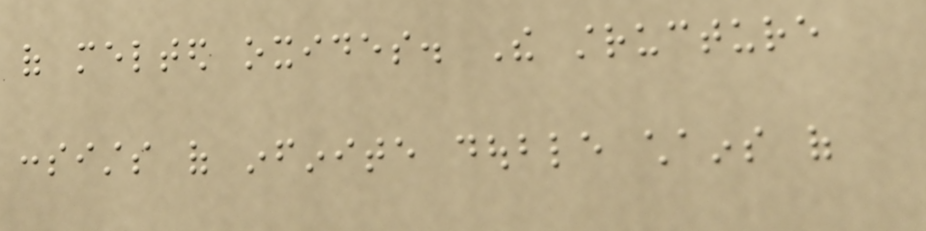of melted oxides. The structure
consists of infinite double chains of
